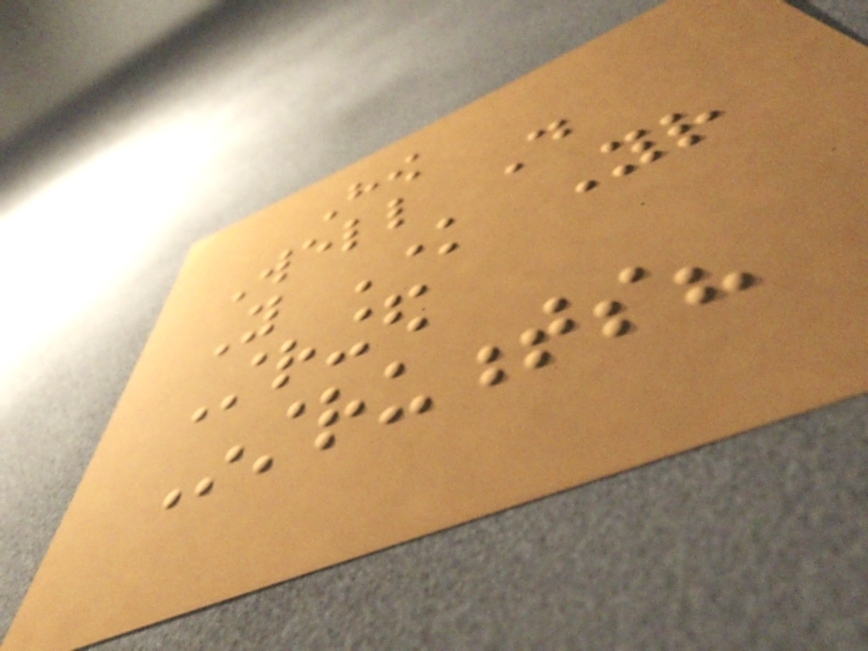How
Well Do
You Know Your
Stringed
Instruments?
